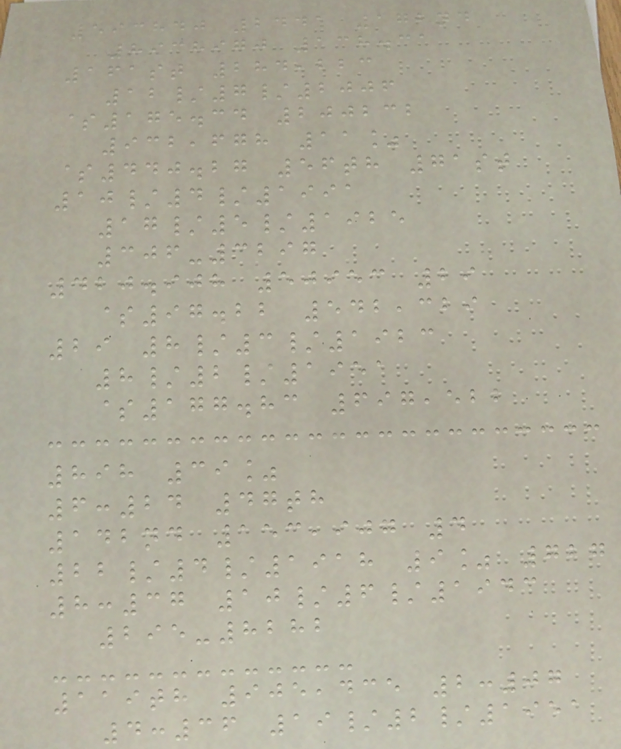593840 2441 172nd
8938970 138.31
161st 284,223
12/7/2006
$175.34 200232
932,678 11%
$440.27 56th 71st
10/4/1991
17/5/1925
306-3297
420.908 50953 29
$97.22 542,329
29 8/3/1923
8/2/1951
$177.83 697,522
898 39%
6:24 47th
142nd 153,907 4
22/4/1918 9% 727
8:37 10/6/1943
295-8282
119th 905,435 2:07
4:36 19/2/1951
